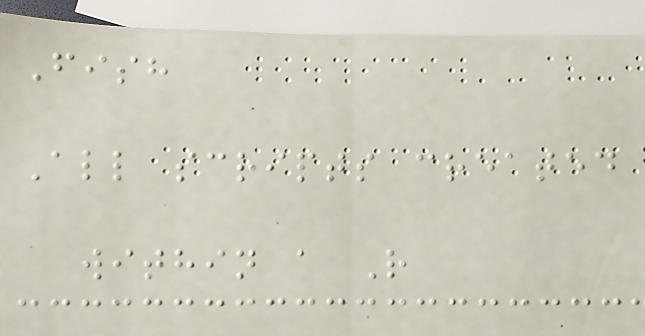Fish
All scripts created
within a R
